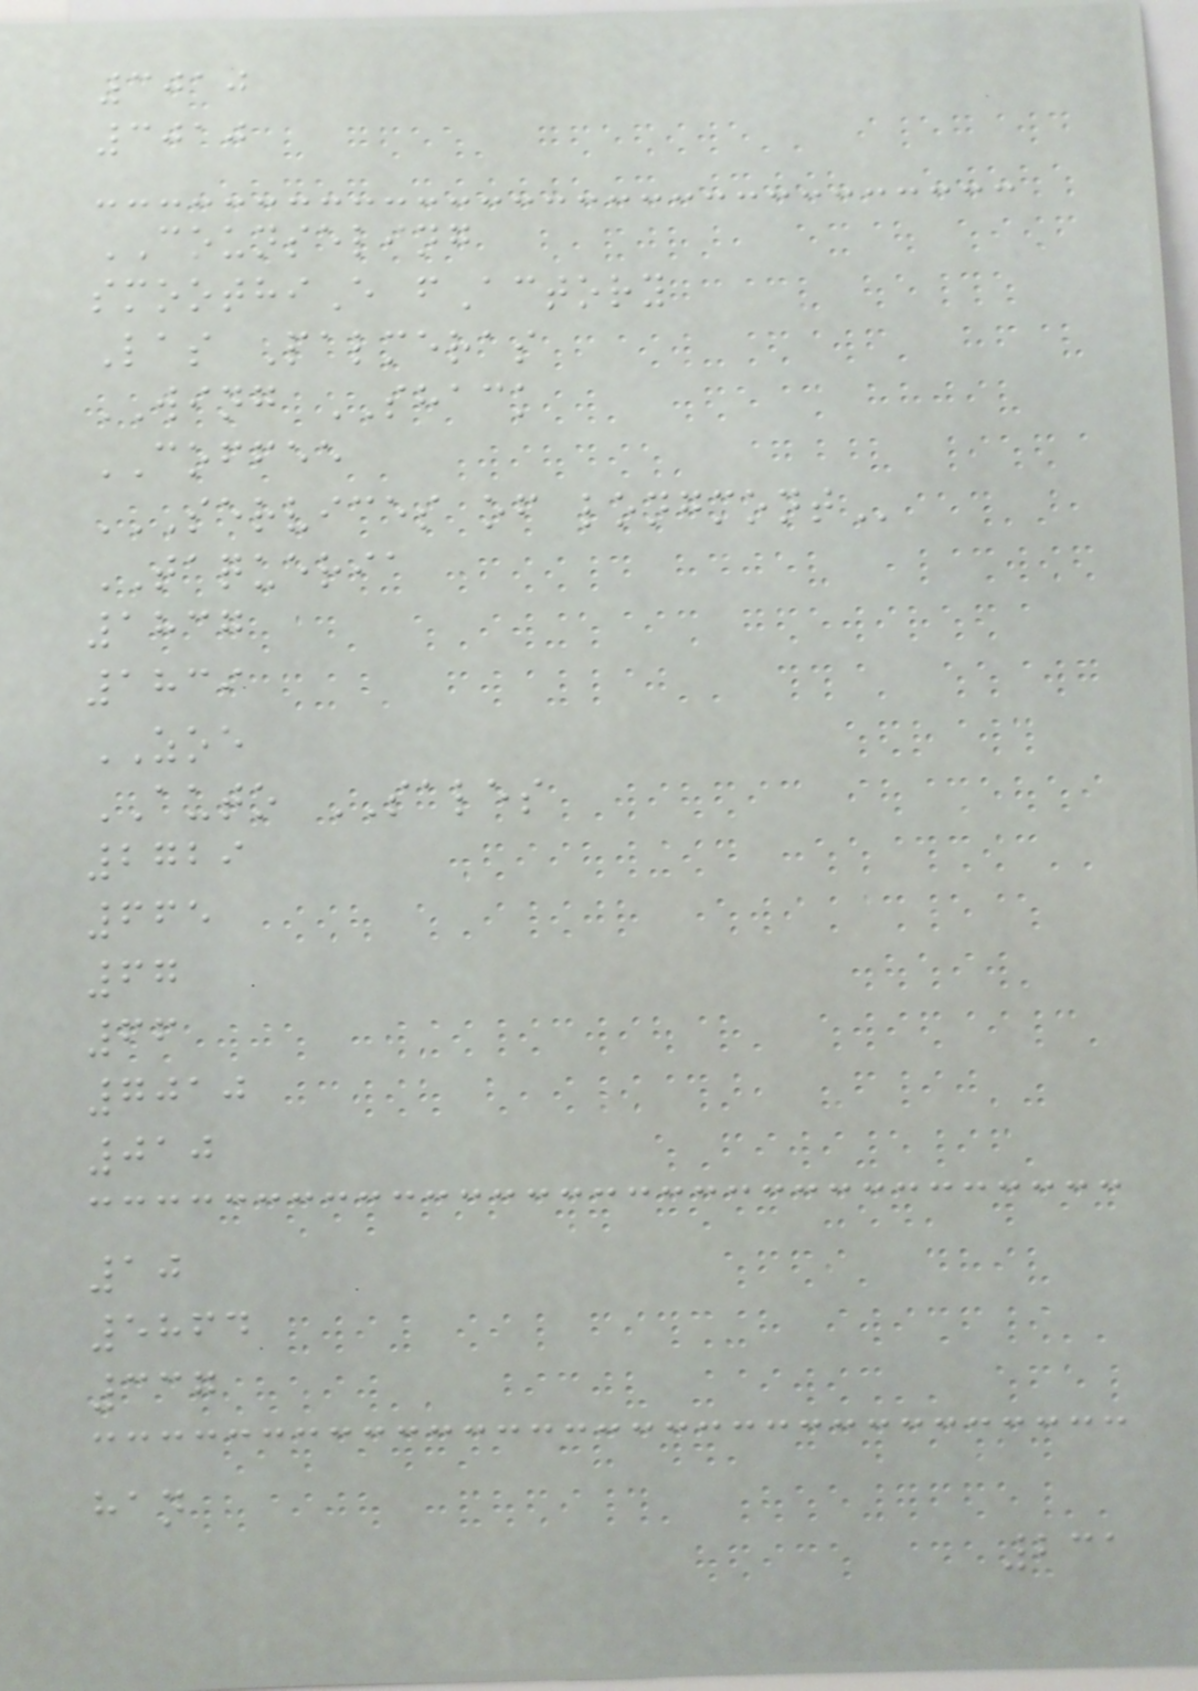3010
3010
COUNSELING
smoothiE fActory
Las Palmeras
WING SHACK
COFFEE
SERVICES OF LONGMONT
TAQUERIA
1837
1839
ZOE
AUTO SALES
2729
665
67
66
7010
010
10
5864
337
han
231
